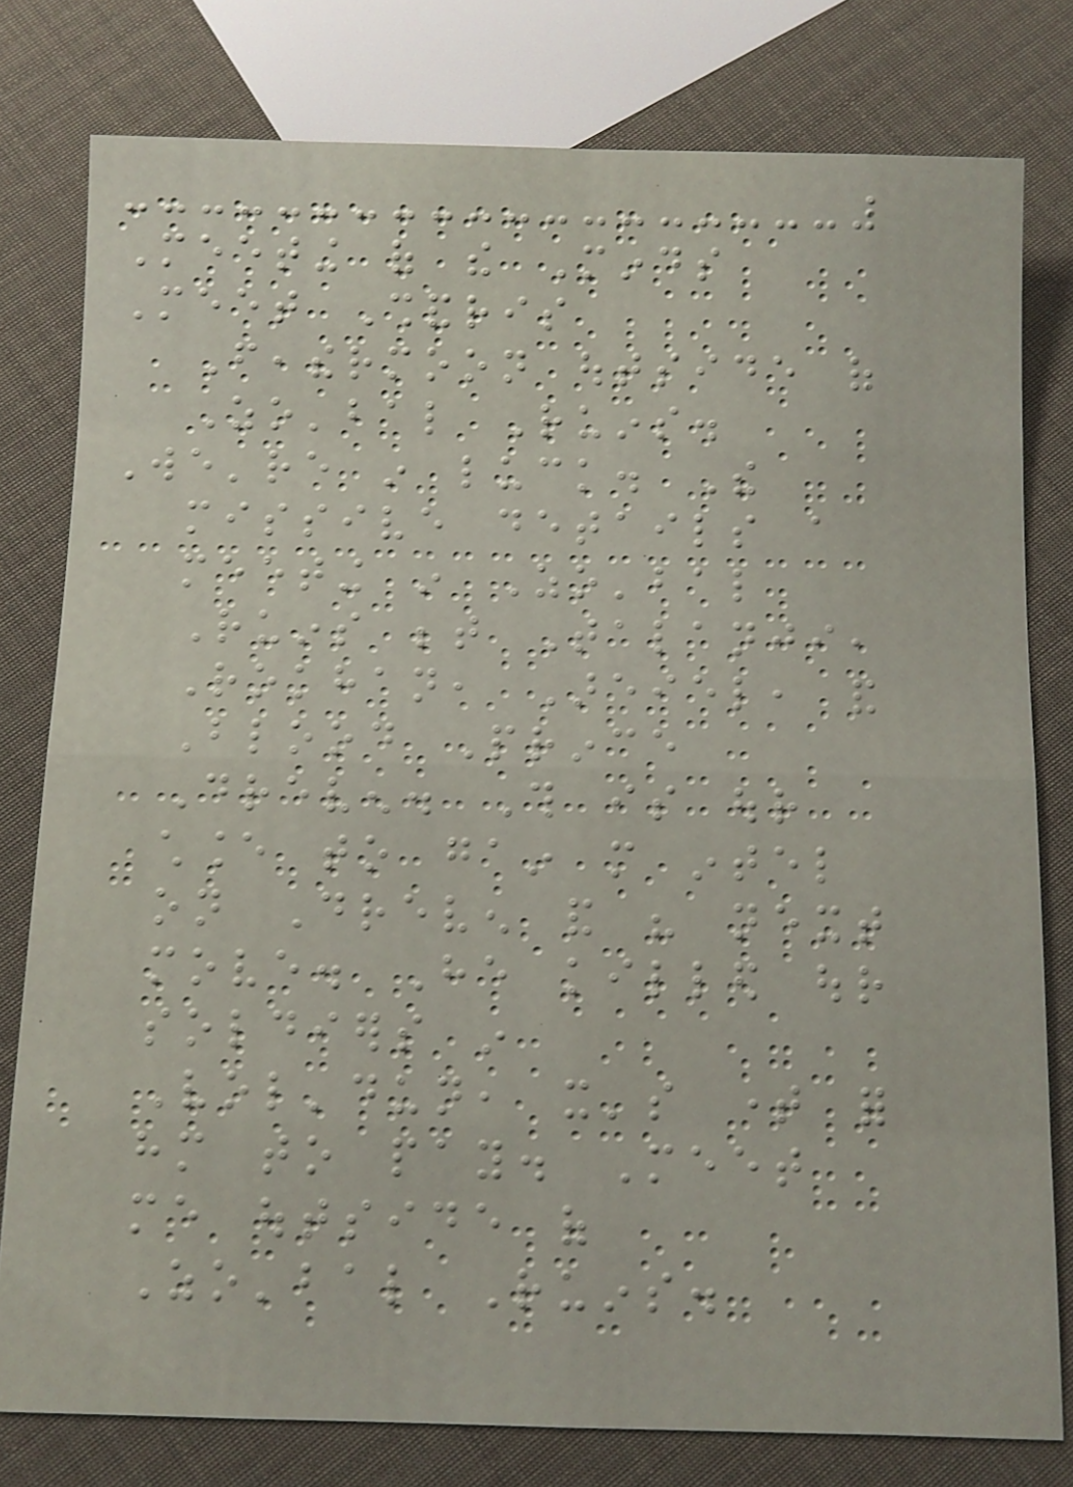Meeting of the Minds
Meet Shandris
Feathermoon outside of
Zo'bal Ruins.
We're in luck. The
missive details a
meeting in Zo'bal
Ruins between Talanji,
Rokhan, Areiel, and
Blood Prince
Dreven. This is our
chance to gain more intel
on Dreven and his next
move. He killed our
soldiers in
Vol'dun, it's time for
him to pay. Meet
me outside of
Zo'bal Ruins.
